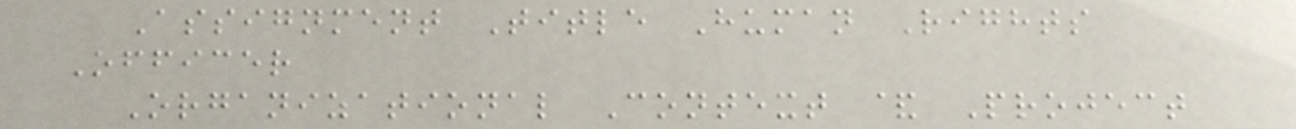Assignment Title Human Rights
Officer
Organizational Context & Project
